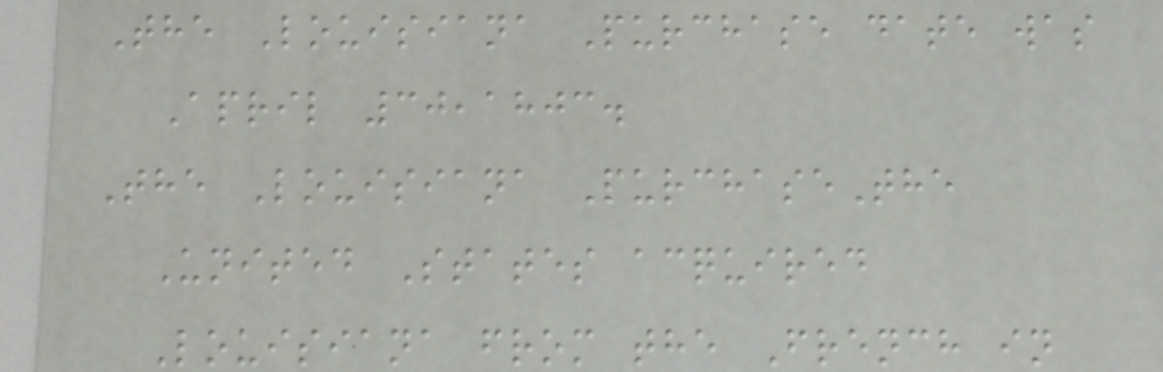The Louisiana Purchase date was
April 30,1803.
The Louisiana PurchaseThe
United States acquired
Louisiana from the French in
